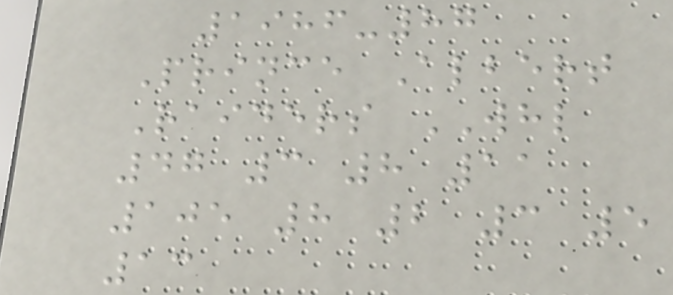1986-87
Prince Albert
Raiders WHL
47 3 8 11
105 8 2 3 5
13
